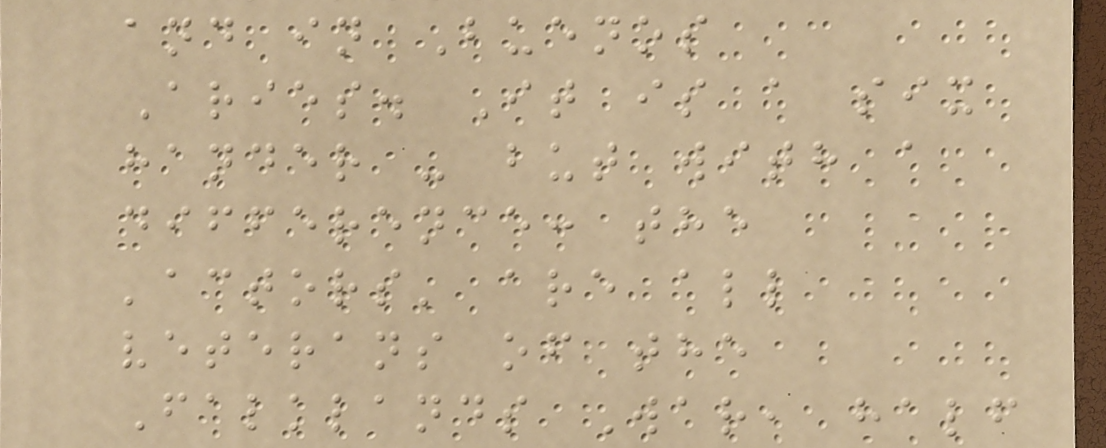and in Buenos
Aries. It is a six
hander - but with a
difference: the
'actors' are all
veterans of the
Falklands War, half
